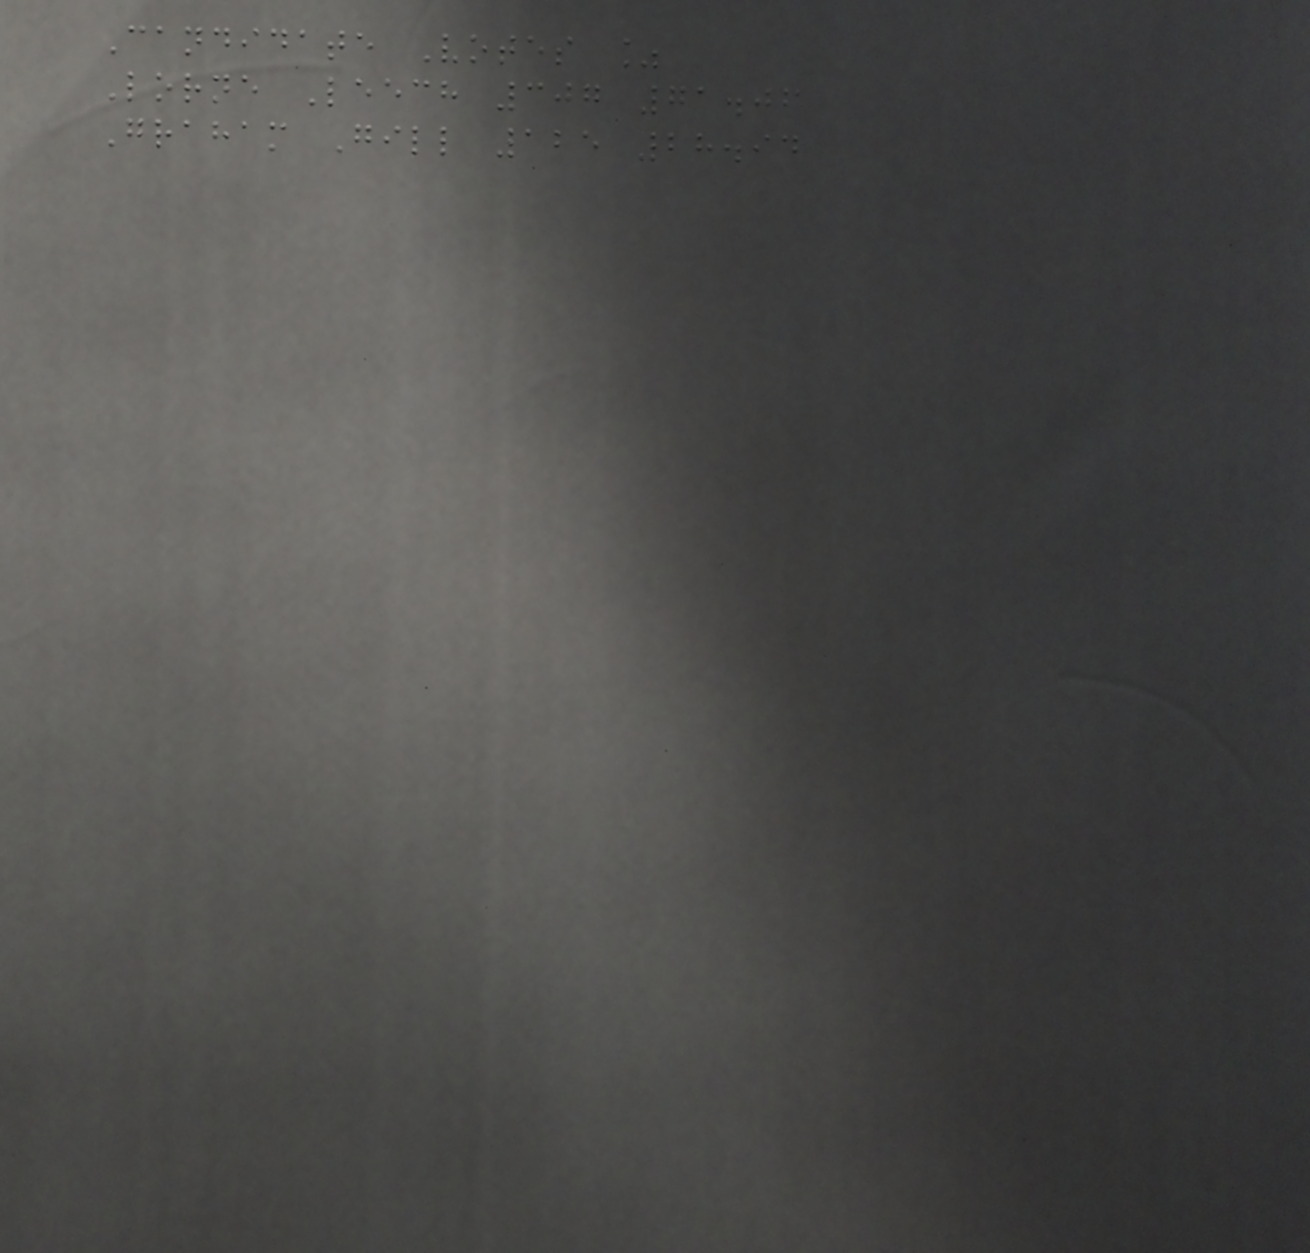Candidate Votes %
Lorne Leech 307 71.06
Graham Gill 125 28.94
